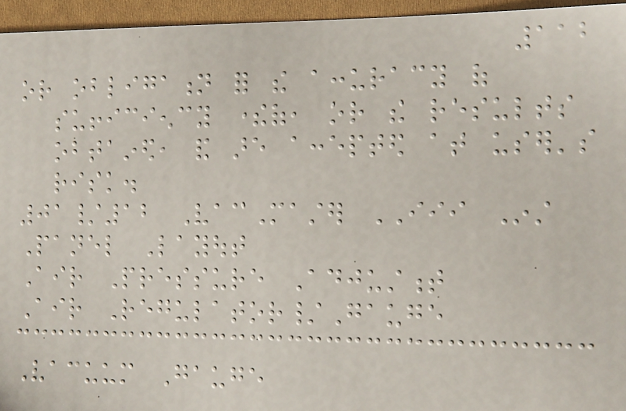112
or obligation for the accuracy of
sufficiency thereof, or the results
obtained, and are accepted at user's
risk.
01/12 VacMaster III Inst
Panel Layout
Air Pressure Adjustment
Air Regulator/Gauge
Vacuum Gauge
